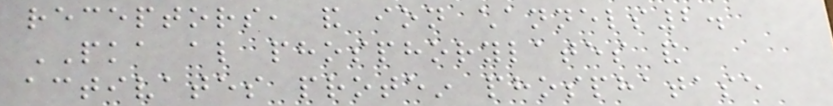receptors, and ion channels2.
PKA also phosphorylates and
activates protein phosphatase
